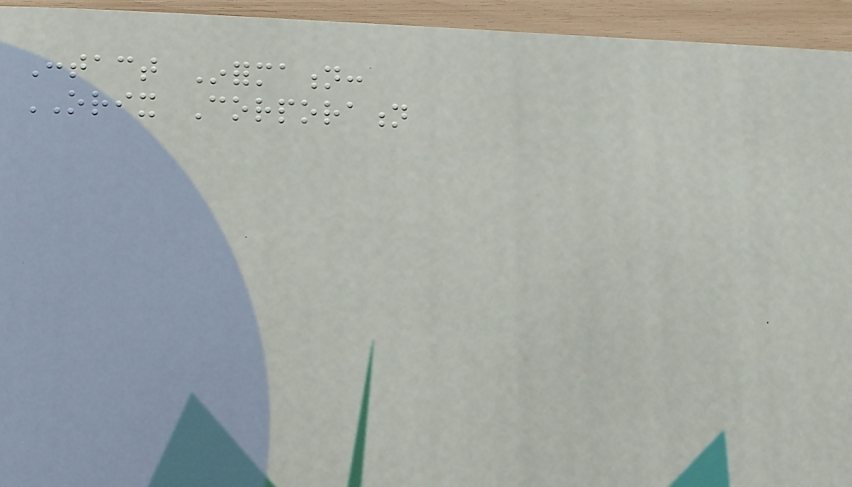Contact Information:
ORIX Corporation
